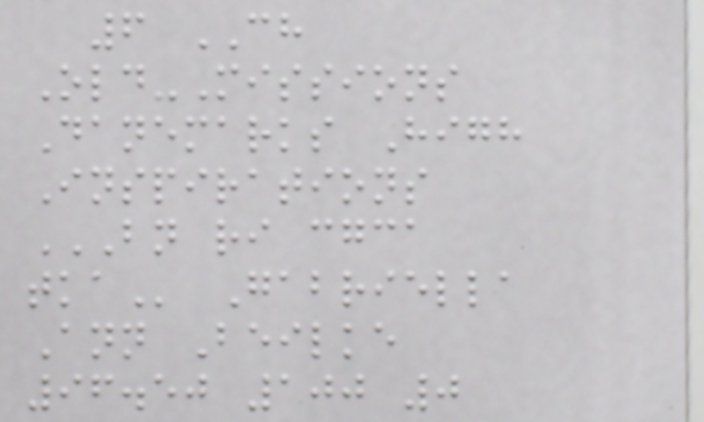6 CH
Old-Missions
Danemarks High
Inspirations
BN RI CGCA
TKA Gabriella
Ann Beilke
96.50 100 0
